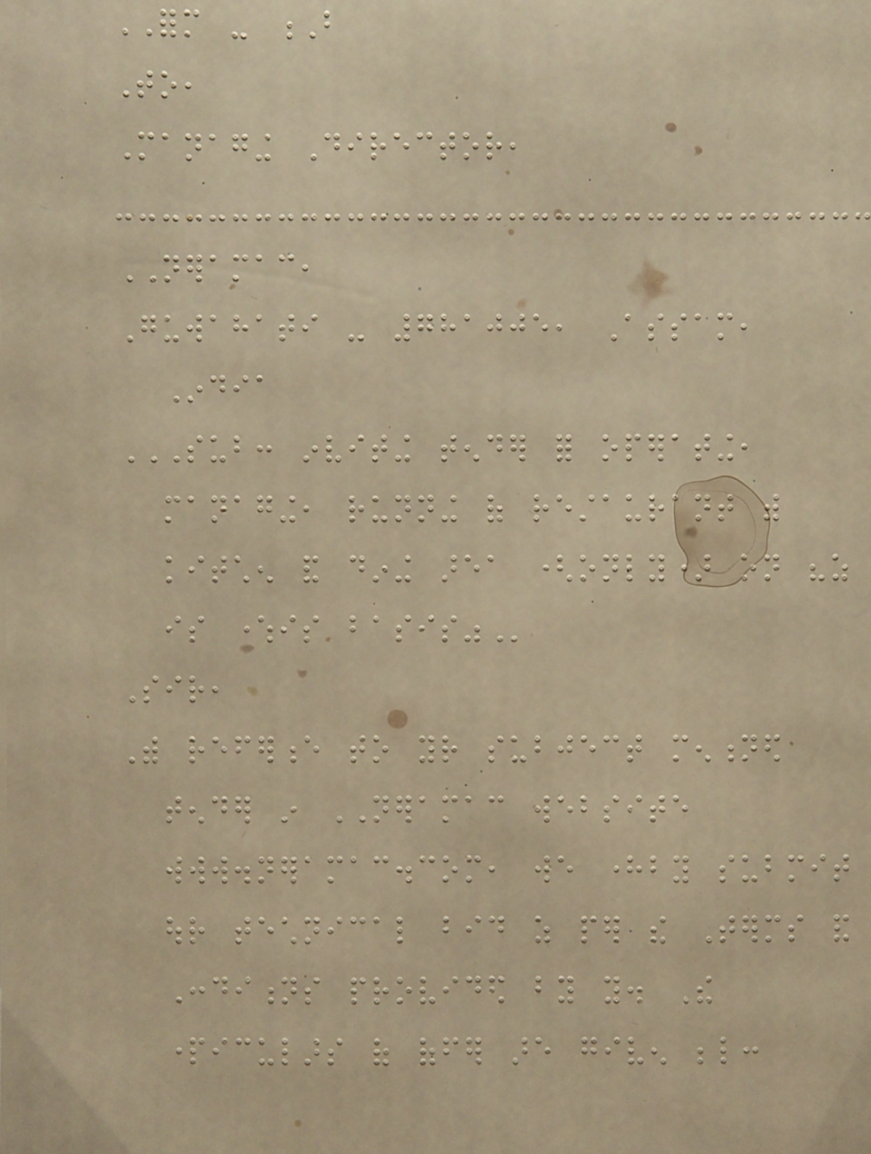FORM - B
To,
Managing Director,
NERAMAC,
Guwahati - 781005, Assam,
India
SUB: INVITING TENDER FOR OPERATING,
MANAGING, RUNNING OF RESTAURANT WITH
KITCHEN AND DINING AREA (ONLY) ON "AS
IS WHEREIS BASIS"
Sir,
With reference to your subject mentioned
tender in NERAMAC website
www.neramac.com, we hereby submit
our technical bid as per the Terms and
Conditions provided by you. The
particulars of offer are given below:
